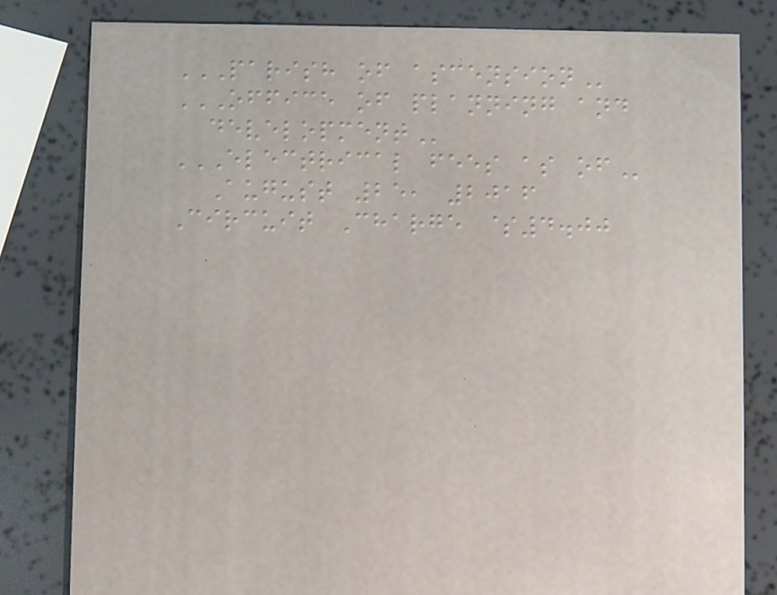PARISH OF ASCENSION
OFFICE OF PLANNING AND
DEVELOPMENT
ELECTRICAL FEES AS OF
August 25, 2016
Circuit Charge $4.00
